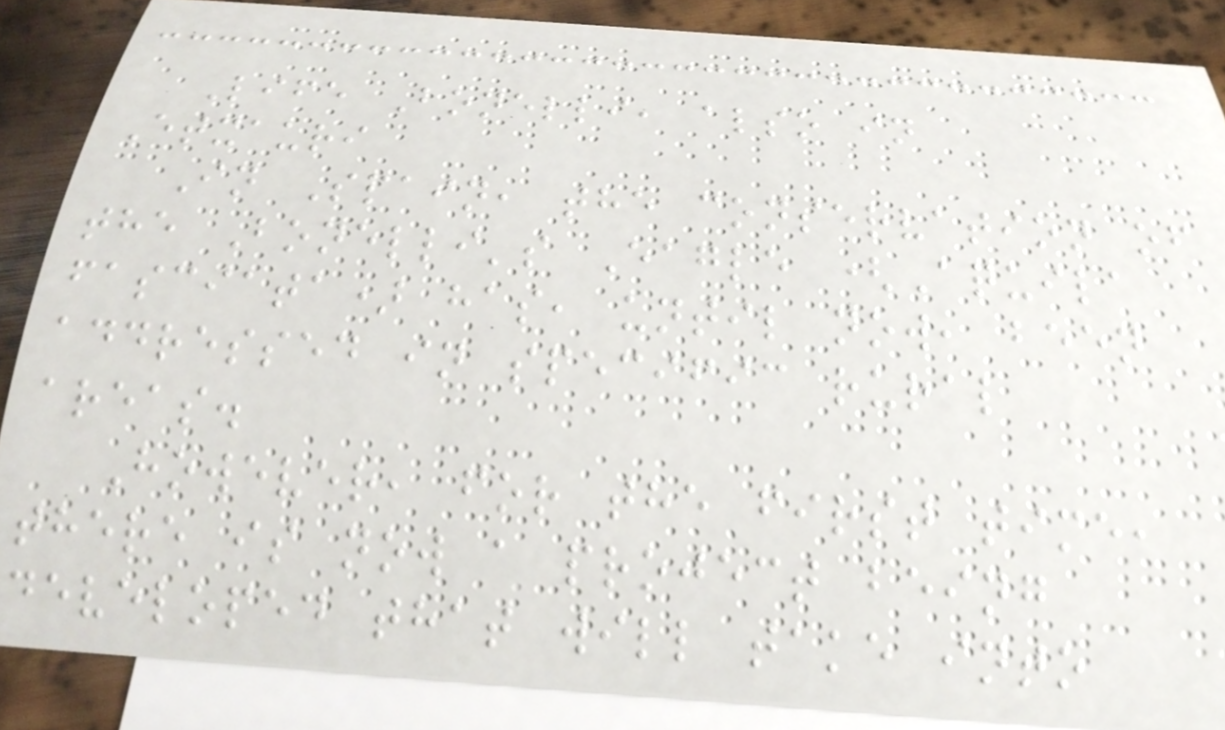Life Bonelli, also in
Etxauri
In Spain, the conservation of
the Bonelli's Eagle (Aquila
fasciata) has, until now, been
addressed in specific rural
areas.
However, for the first time,
there is now a project being
developed that will take into
